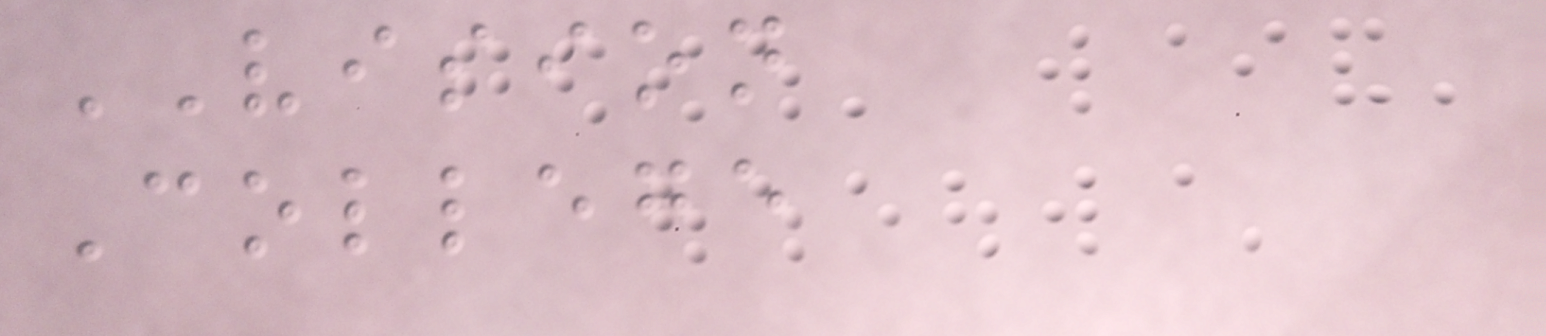VISION
College
